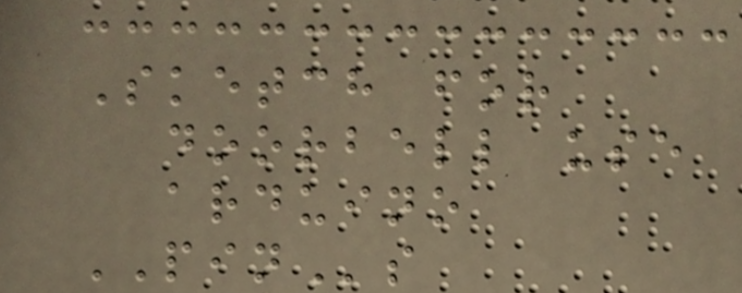Sketch for
doorbell use
arduino
PINs
